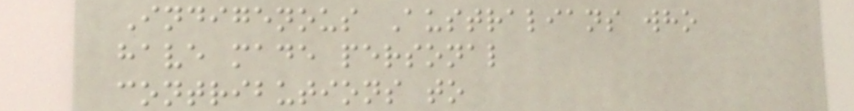Indigenous Australians who
have made personal
contributions to
